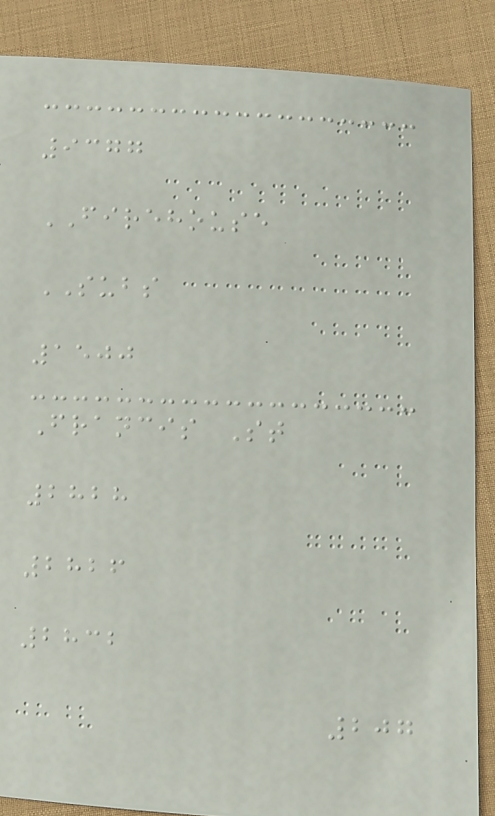9377
FIREHOUSE
SUBS
1500
Francis St
2828
2826
2832
207
